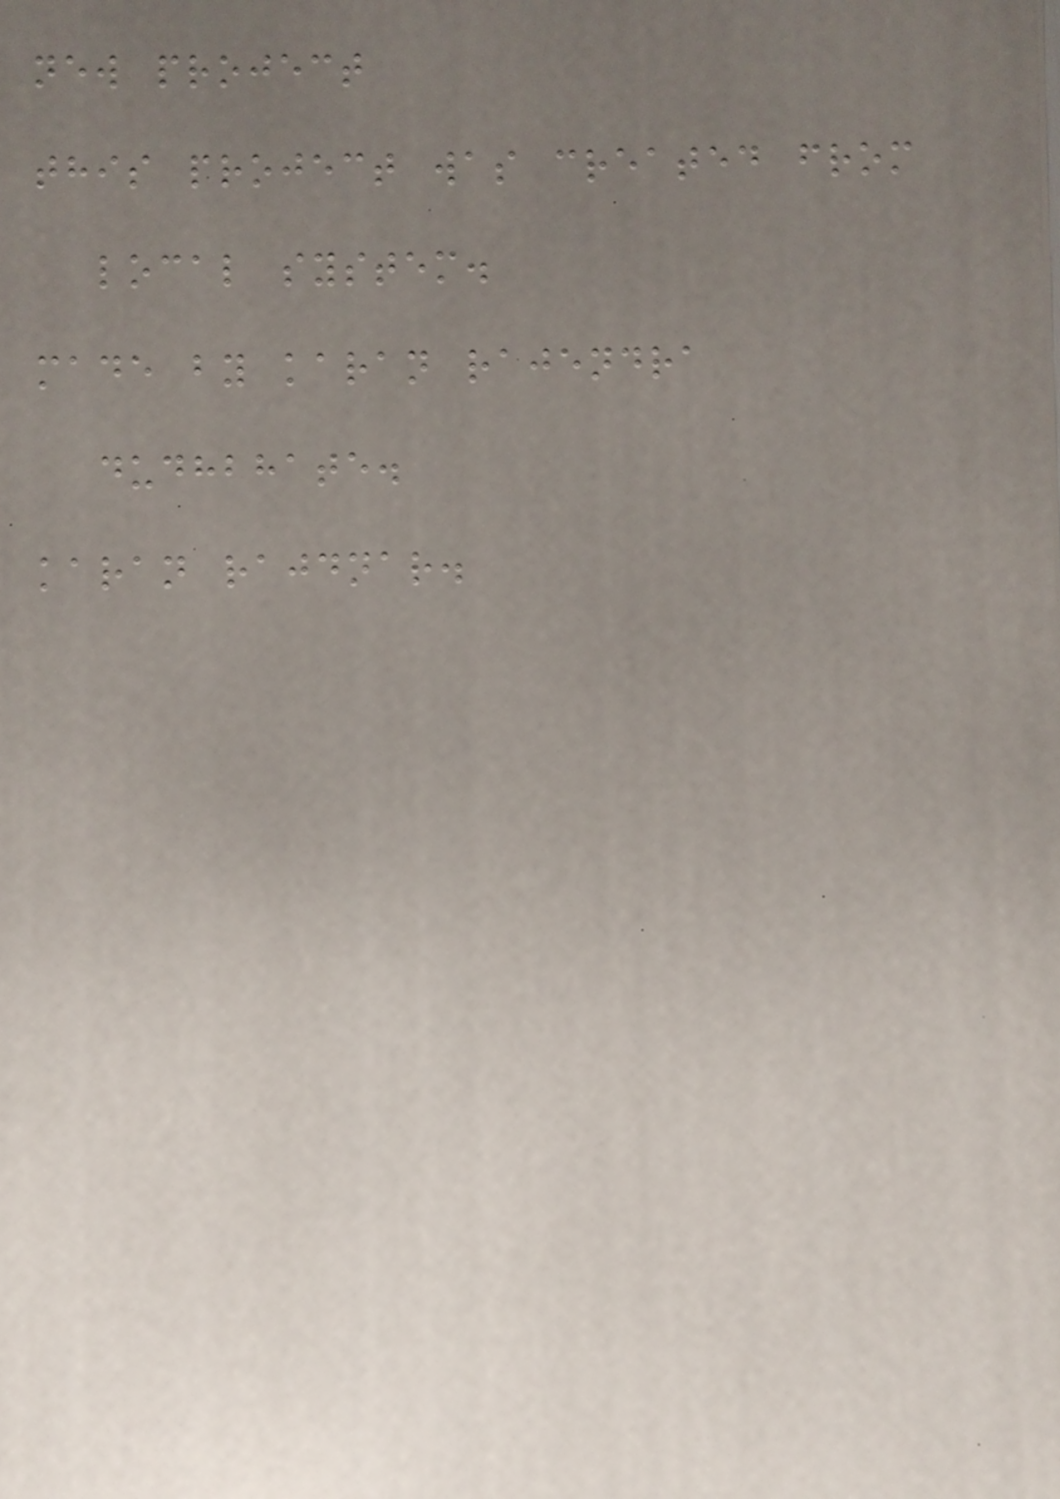new project
this project was created from
local system.
made by karan rajendra
dudhbhate.
karan rajdnar.
